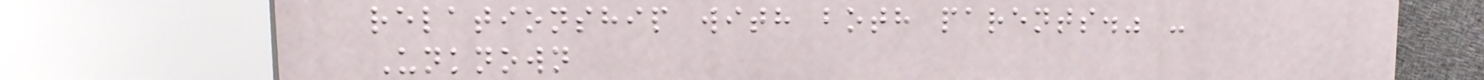relationship with both parents." -
Unknown
